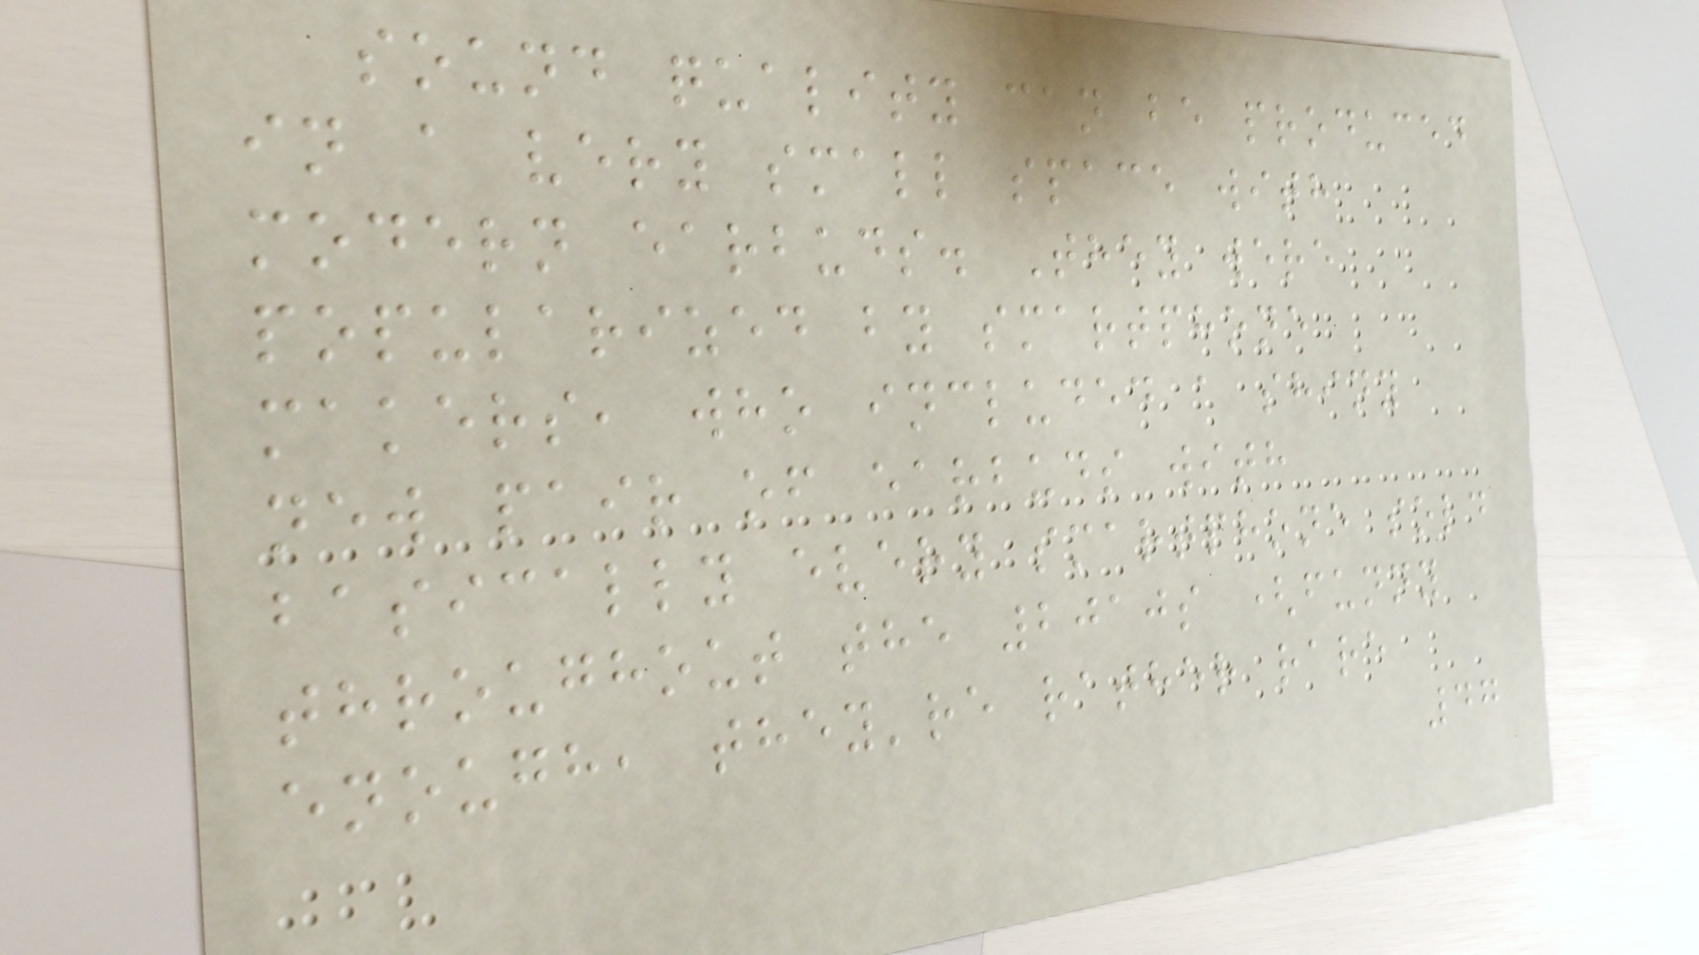sound quality can be produced
in a very small space with
modern earbuds. They were
popularized by smartphone
makers, who included a shiny
new pair of earbuds with
basically every smartphone sold
throughout the 2010s (funny
enough, they're rather rare
47
